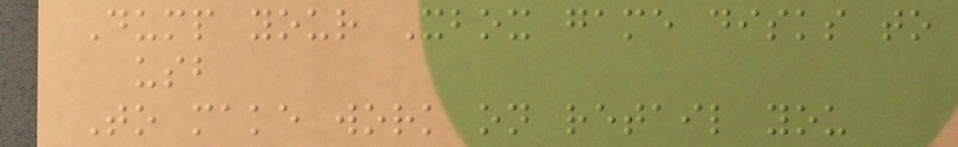Dump your Xbox game disks to
usb
To make work on retail you
